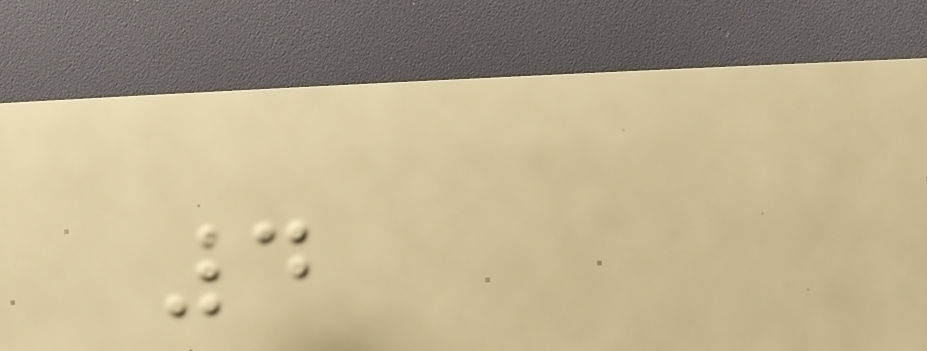4
